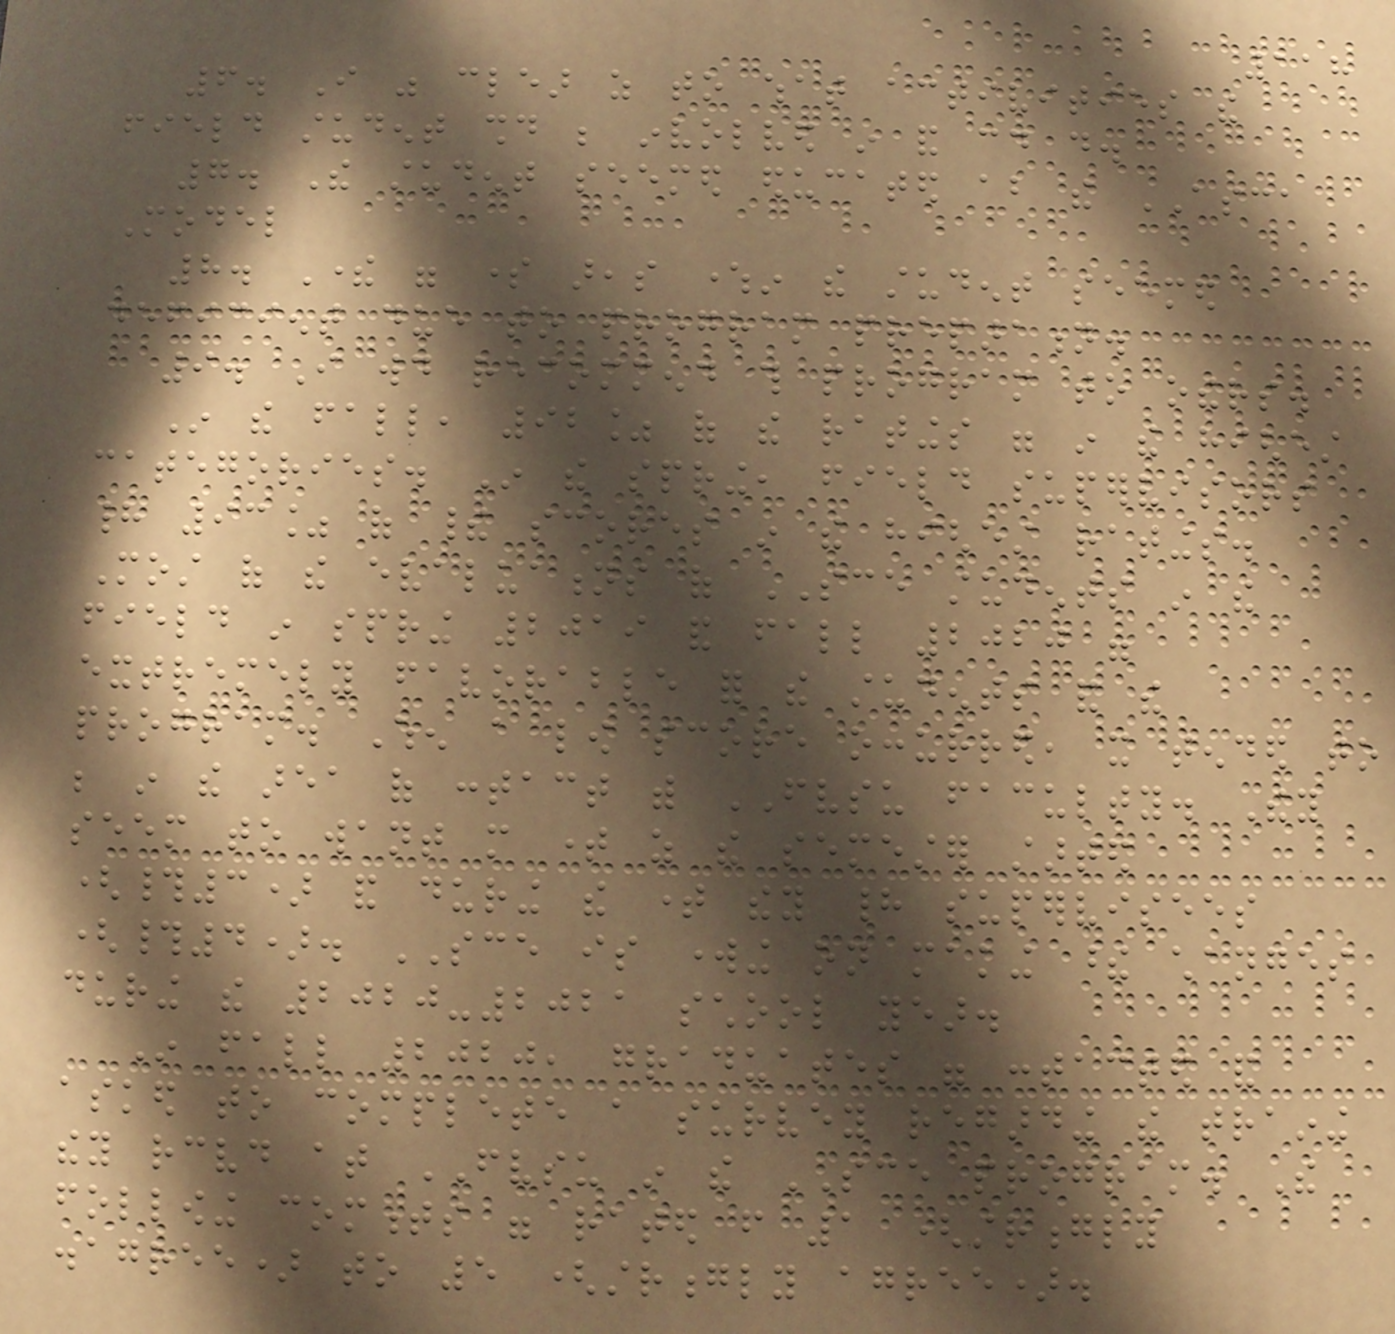118
6. I was clear as to what activities the
field student should be involved in and could do.
7. The student seemed educated about the ASCA
Model
8. There were some areas wherein the student seemed
deficient due to program preparation.
9. I would recommend this program to others.
In the fall, 92% of the ratings were in the highest
categories. In the spring, field supervisors
had 93% of their scores in the highest ratings.
Most of the evaluations of SCE students in the
field in spring 2019 and fall 2020 were
extremely favorable for the students and the
program. When a low score occurred, it tended to
be in the area of contact with FVSU faculty. They
seem to want more time as the semester started
(#3) and during the time they had supervisees
(#4). SCE is working on making these changes
during the 2020-2021 school year.
In fall 2020, graduates were contacted and
asked to complete a survey regarding the training
they received at FVSU in the SCE program. The
following comments were rated from 1 (strongly
disagree) to 5 (strongly agree).
